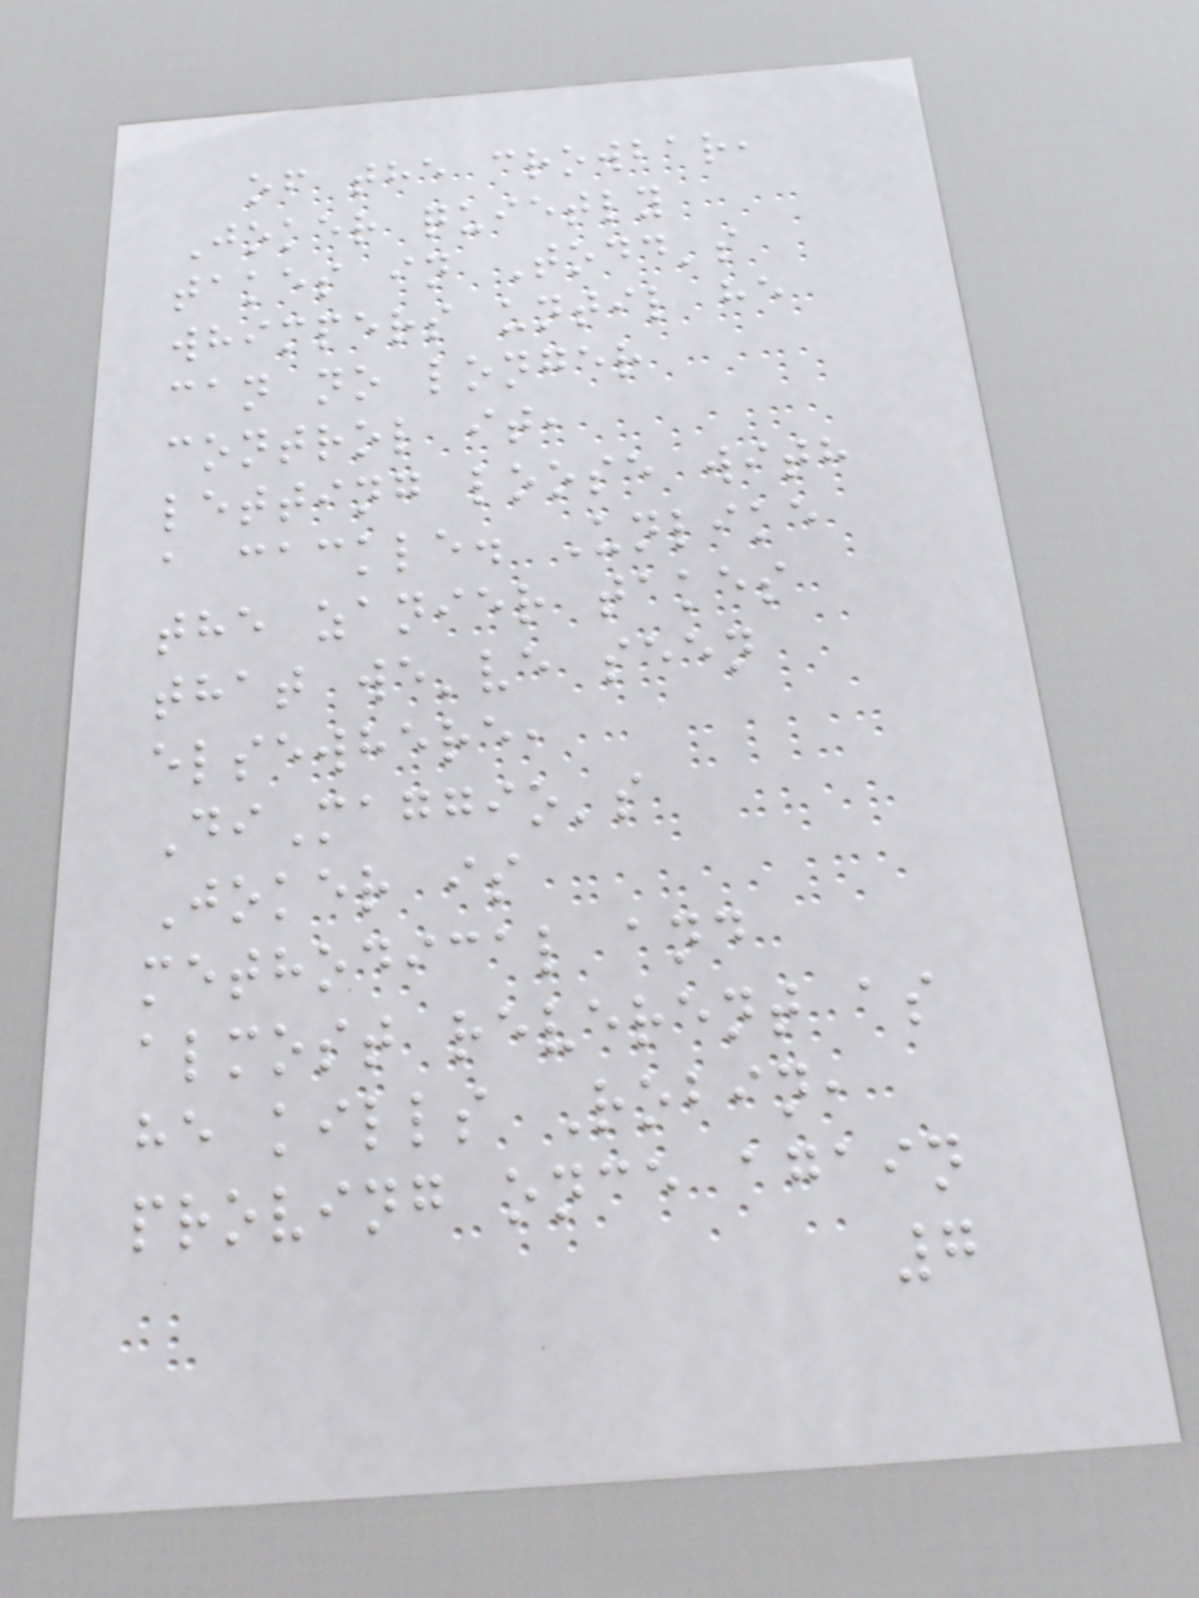of the crowbar,
Joker quietly
takes in Todd's
whimpers until he
can no longer
control it,
letting loose with
a cackle. Unlike
the zanier takes
that we've seen
elsewhere,
DiMaggio's
Joker is
methodical and
almost reverent as
he kills Robin,
proving once again
7
